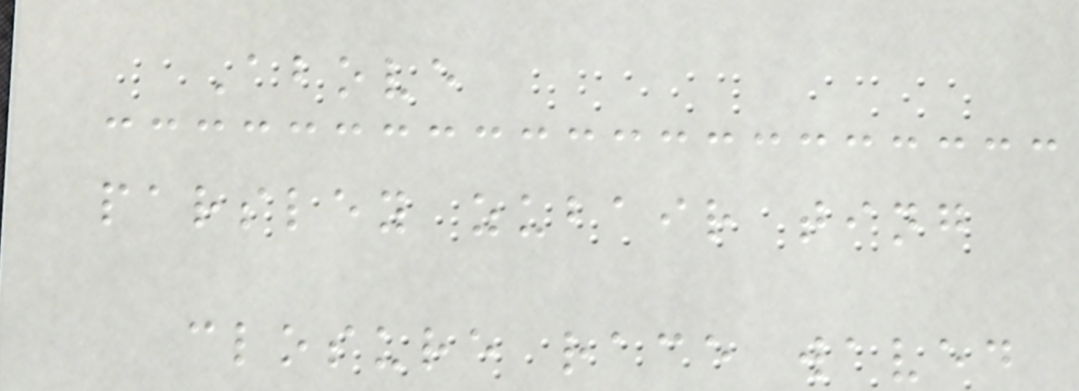Above
parsley zubair ting
closure race waved
